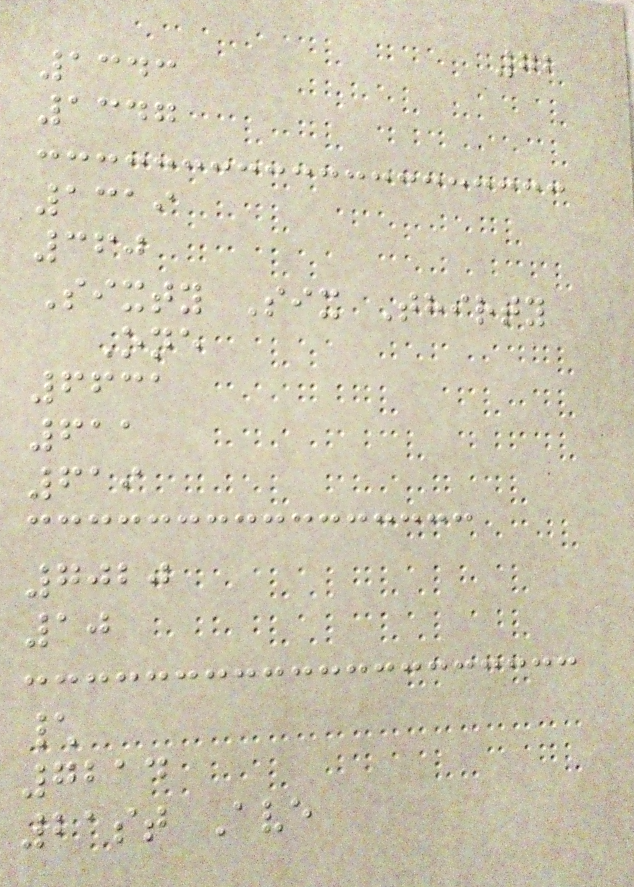72
1343
1347
1319
360
Sixty Six Thirty
One
6631
611
619
7020
10
\
7214
21st Ave
